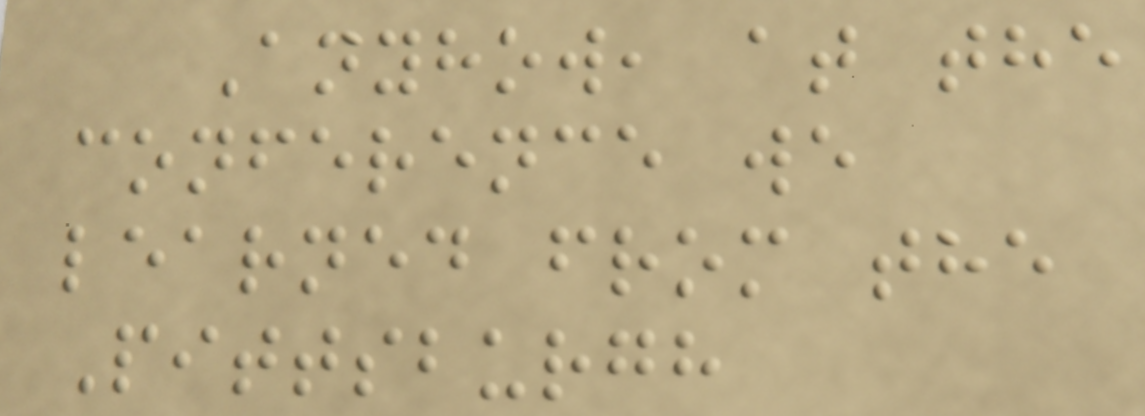Anyhow, at the
conference we
learned from the
Pittsburgh
